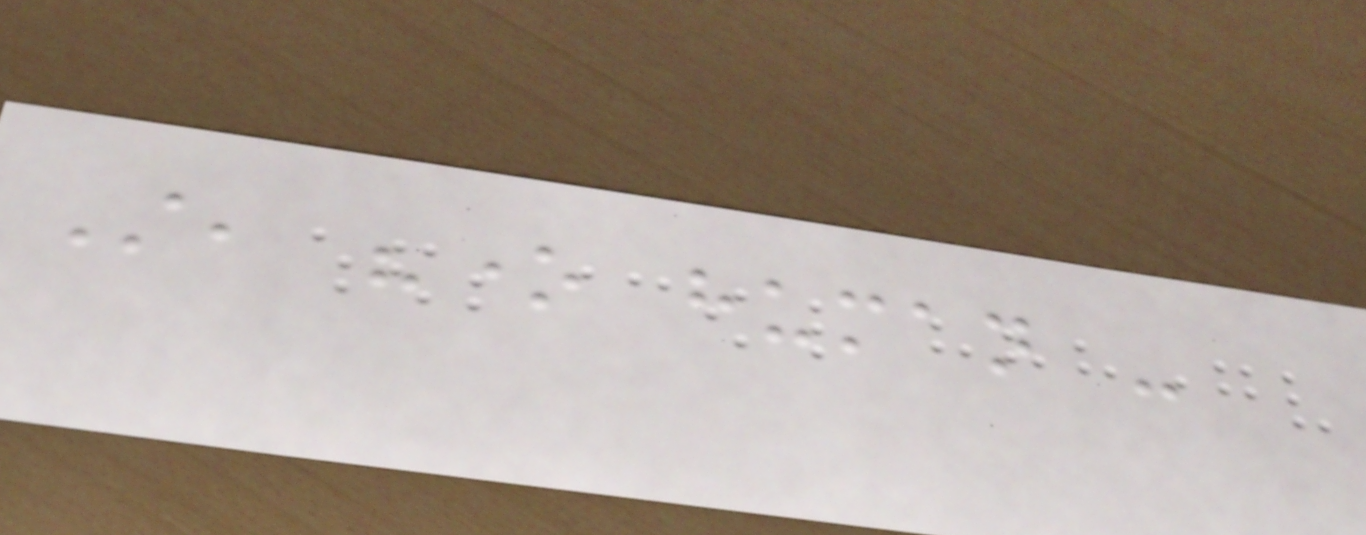Still, "one human -
